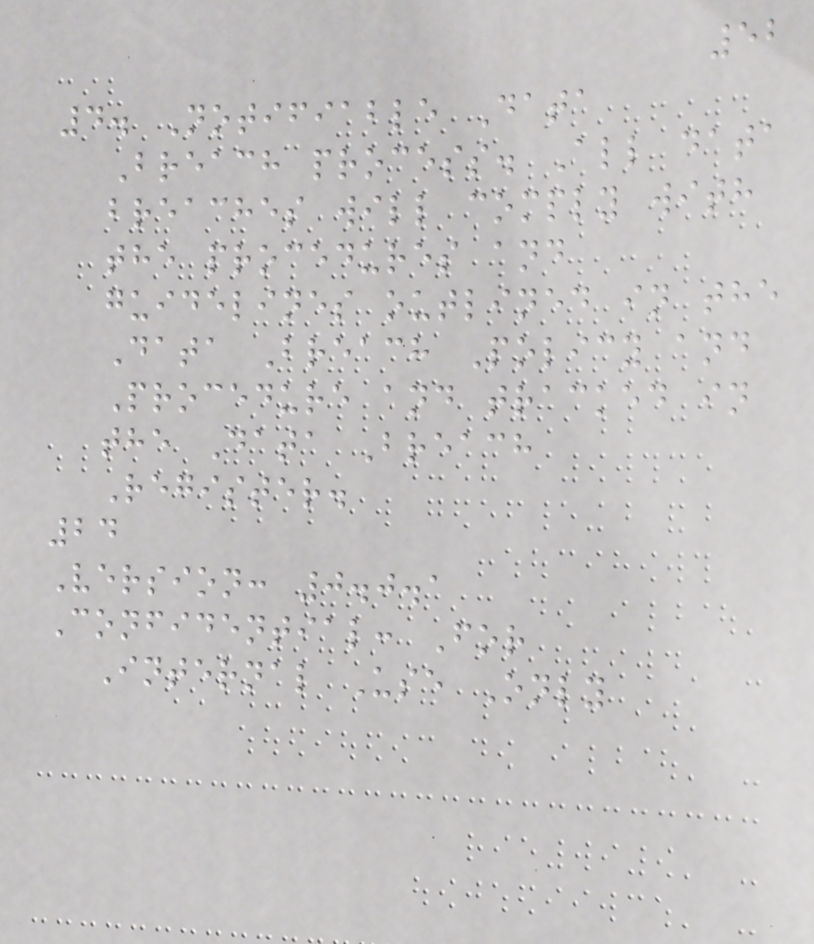52
4. Notifiable Data
Breach process. All data
breaches will comply with
the procedures and
guidelines outlined in the
Data Breach Policy and
Procedure and tracked in
the Data Breach
Register.
24
Version: 0.0.1
Confidential: For
Internal Use Only
